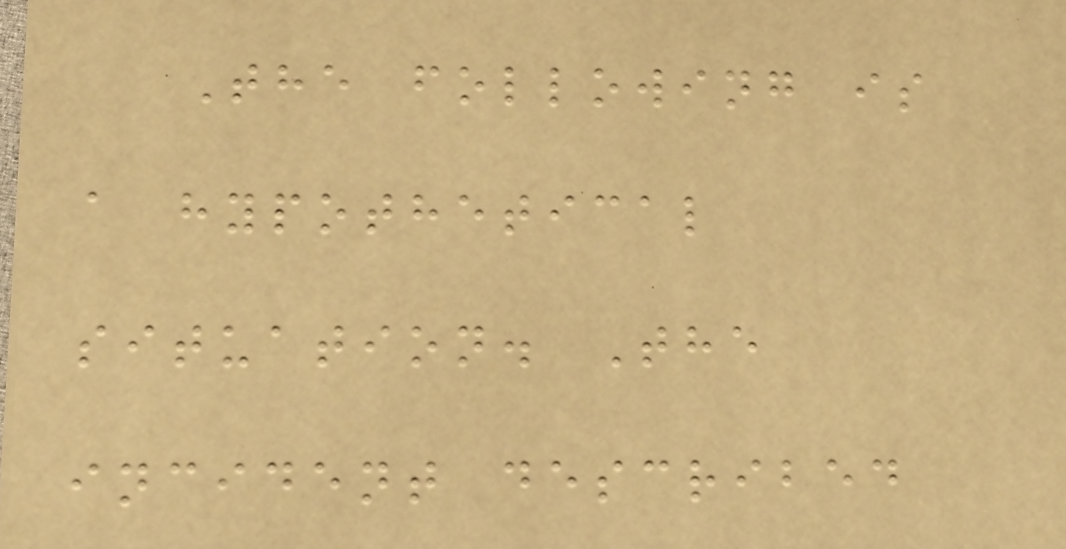The following is
a hypothetical
situation. The
incident described
